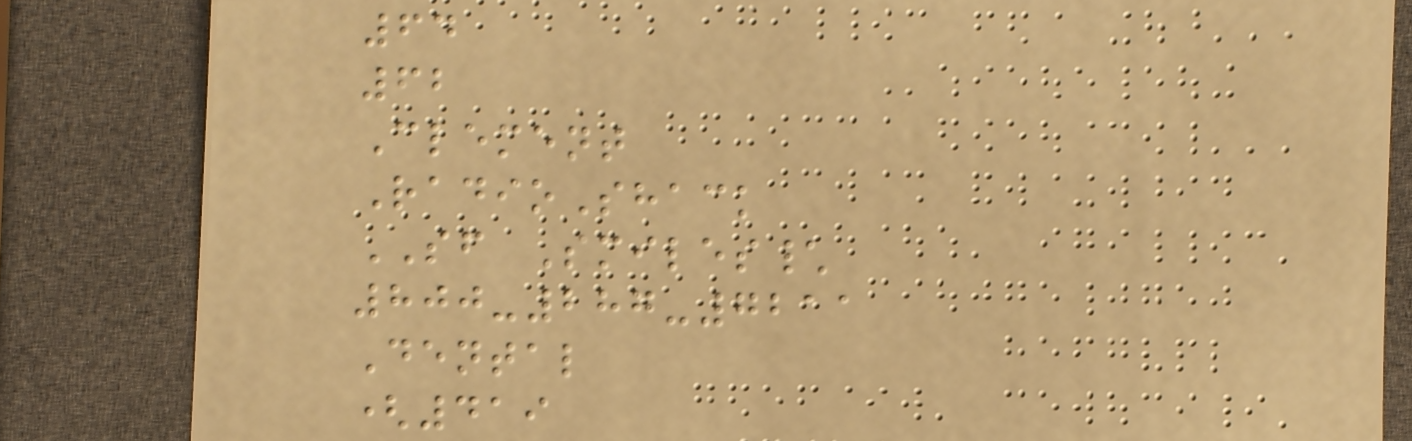64
62
Clement
RadioShack
SF Smiles\
800-287-7211
Dental
(419
